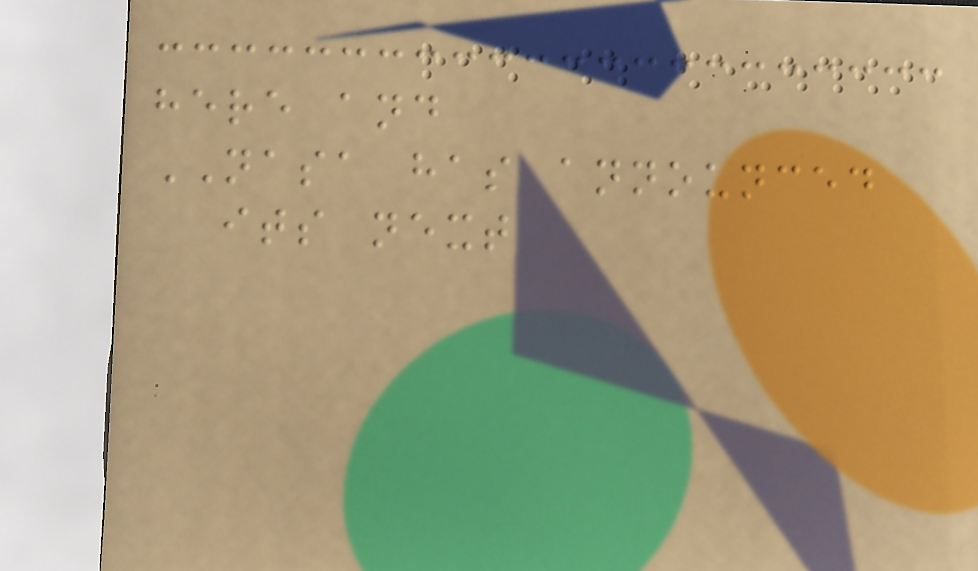here and
NASA has announced
its next
